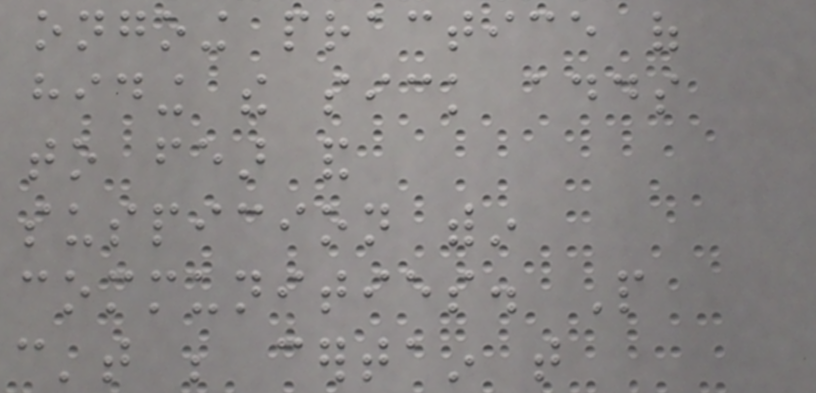ongoing practice of
hiding the sick adds
to fear and
suspicion within
communities. People
can't be certain that
